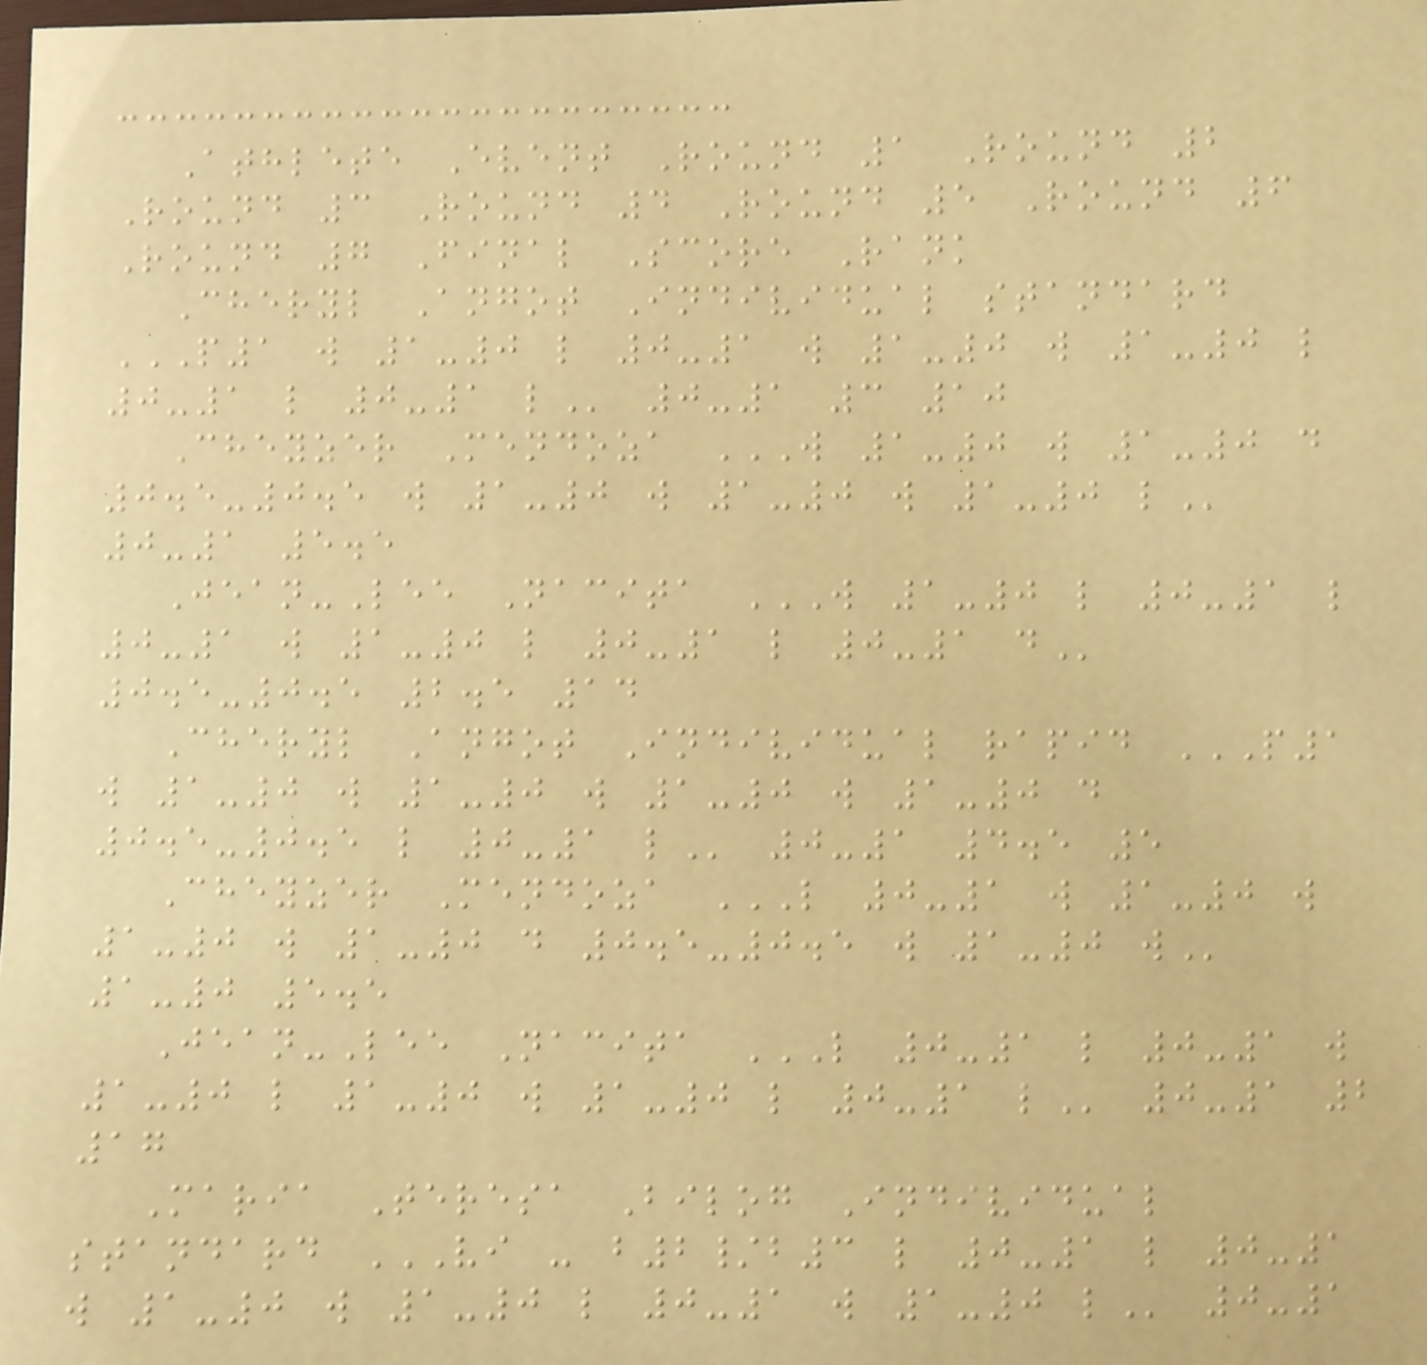Athlete Event Round 1 Round 2
Round 3 Round 4 Round 5 Round 6
Round 7 Final Score Rank
Cheryl Angot Individual standard
P1 W 1-0 L 0-1 W 1-0 W 1-0 L
0-1 L 0-1 L 0-1 3 10
Cheyzer Mendoza W 1-0 W 1-0 D
0.5-0.5 W 1-0 W 1-0 W 1-0 L
0-1 5.5
Jean-Lee Nacita W 1-0 L 0-1 L
0-1 W 1-0 L 0-1 L 0-1 D
0.5-0.5 2.5 14
Cheryl Angot Individual rapid P1
W 1-0 W 1-0 W 1-0 W 1-0 D
0.5-0.5 L 0-1 L 0-1 4.5 5
Cheyzer Mendoza L 0-1 W 1-0 W
1-0 W 1-0 D 0.5-0.5 W 1-0 W
1-0 5.5
Jean-Lee Nacita L 0-1 L 0-1 W
1-0 L 1-0 W 1-0 L 0-1 L 0-1 2
17
Maria Teresa Bilog Individual
standard VI - B2/B3 L 0-1 L 0-1
W 1-0 W 1-0 L 0-1 W 1-0 L 0-1
